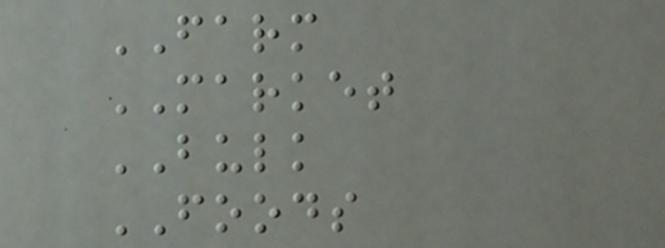FARM
MARKET
BULK
FOODS
